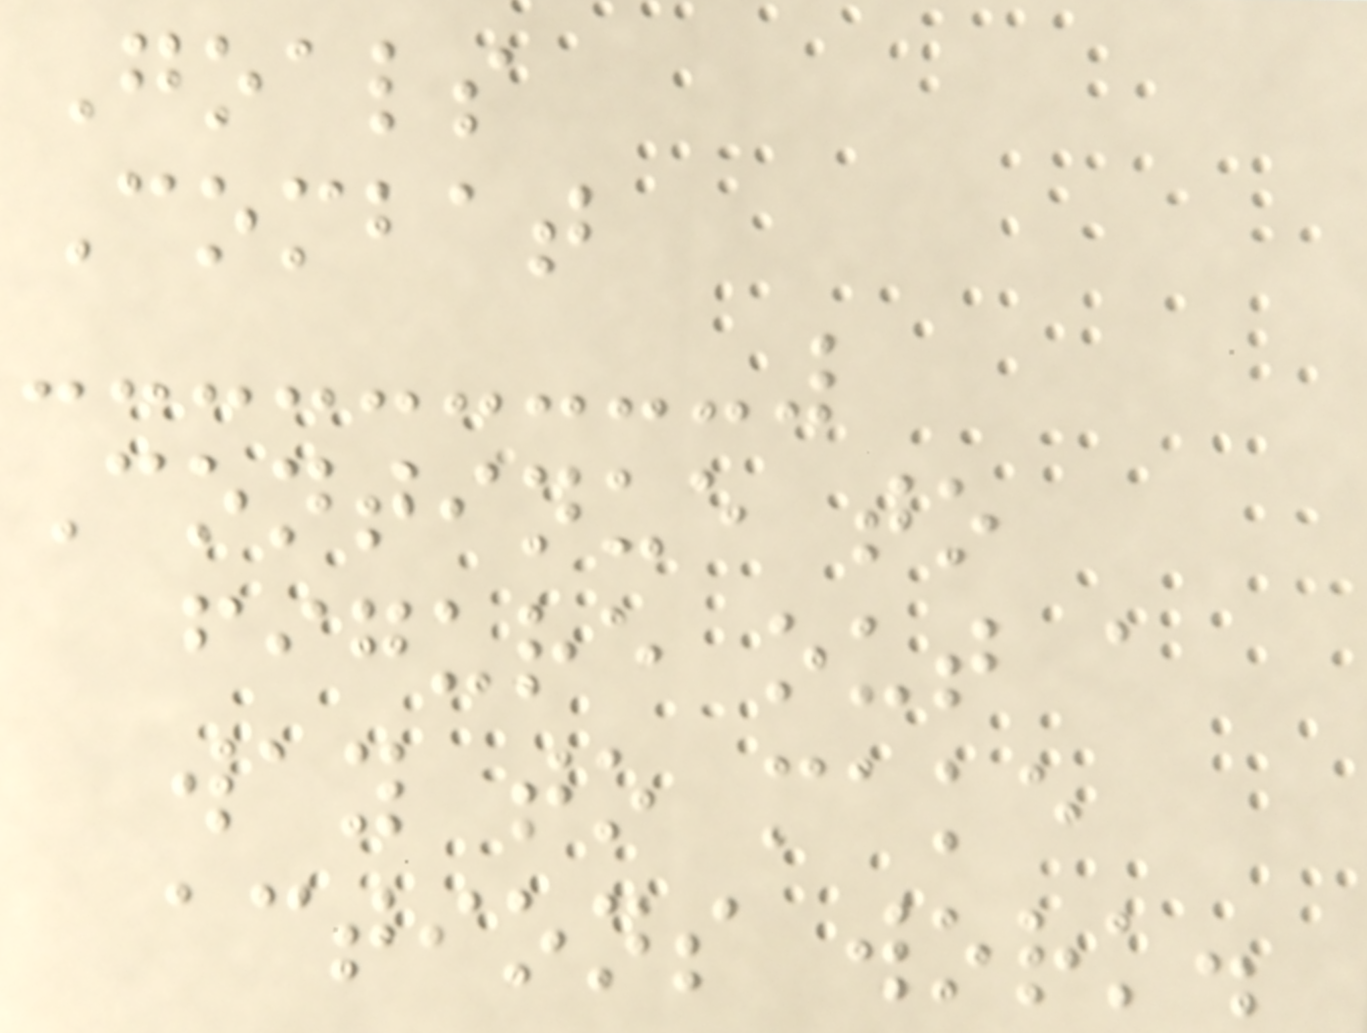Goals
Combat
Continue to
figure out a
way to make
actions work.
